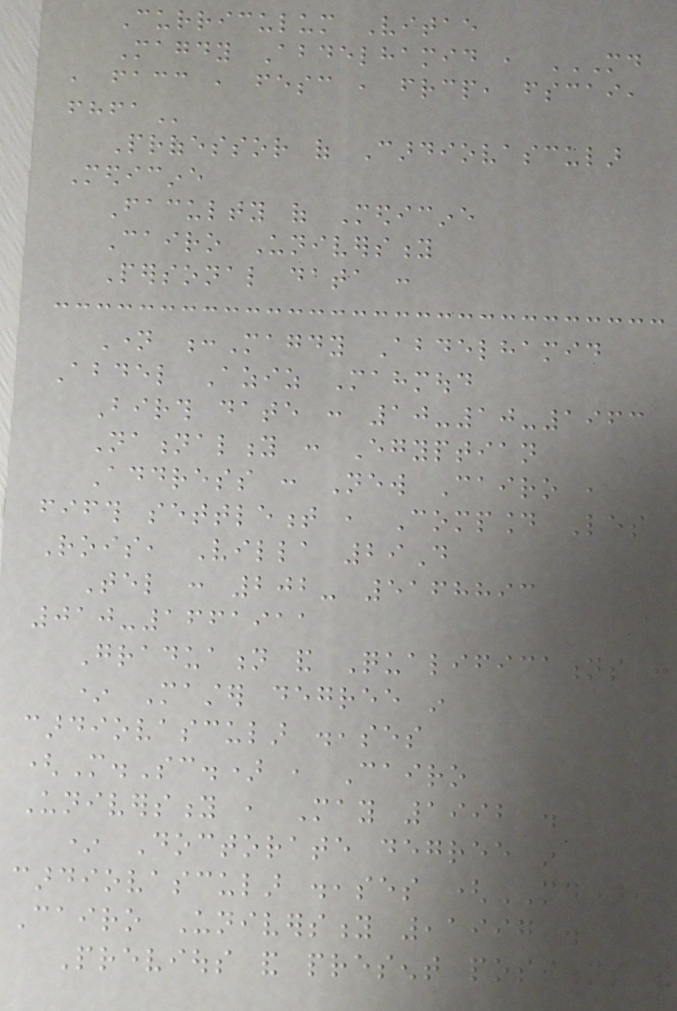Curriculum Vitae
Magdy Abdelhamid , MD
, FACC , FESC , FRCP, FSCAI,
FHFA
Professor of Cardiovascular
Medicine
Faculty of Medicine
Cairo University
Personal data :
Name :Magdy Abdelhamid
Abdel Aziz Mahmoud
Birth date : 10-10-1963
Nationality : Egyptian
Address : New Cairo ,
fifth settlement , Compound Les
Rois, Villa 29D
Tel : 202- 5168893
010-1661911
Graduation and Qualifications :
* Master degree in
cardiovascular diseases
(M.Sc.) , Cairo
University , May 1992 .
* Doctorate degree in
cardiovascular diseases (MD),
Cairo University ,1997 .
Previous and present positions and
